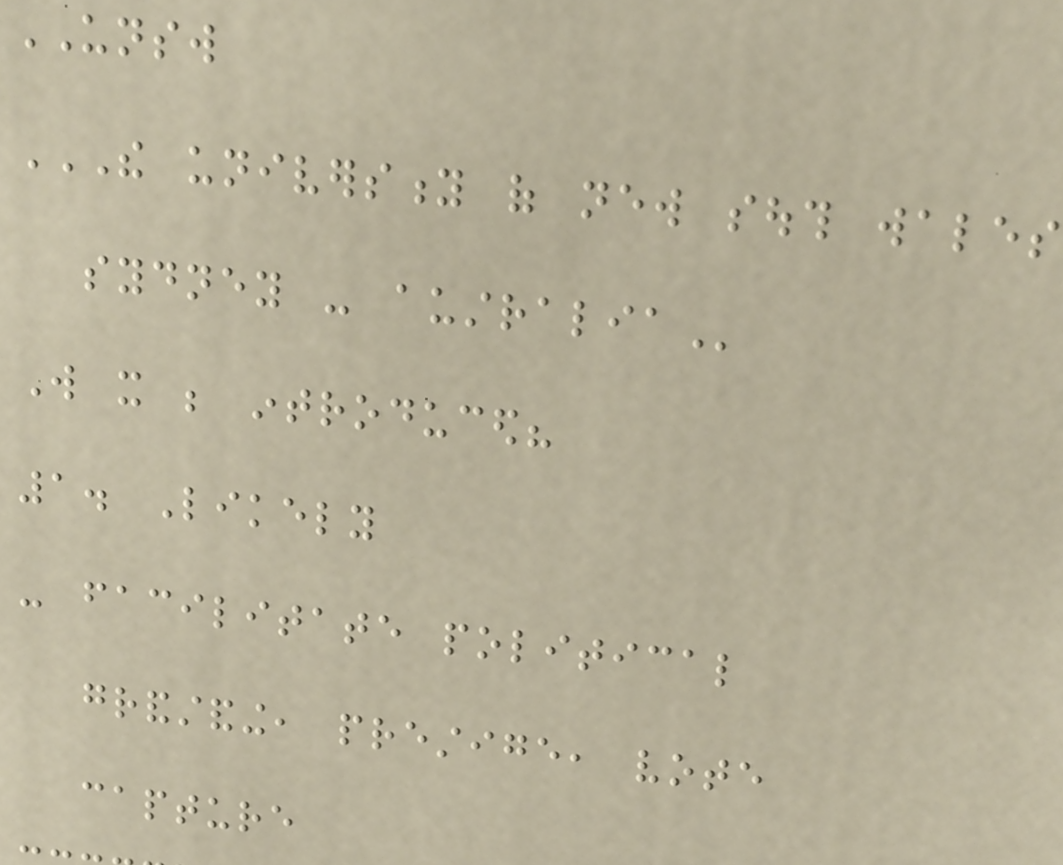UNSW
THE UNIVERSITY OF NEW SOUTH WALES
SYDNEY - AUSTRALIA
Will it be introduced?
1. Likely
- facilitate political
grandstanding, prestige, vote
capture
